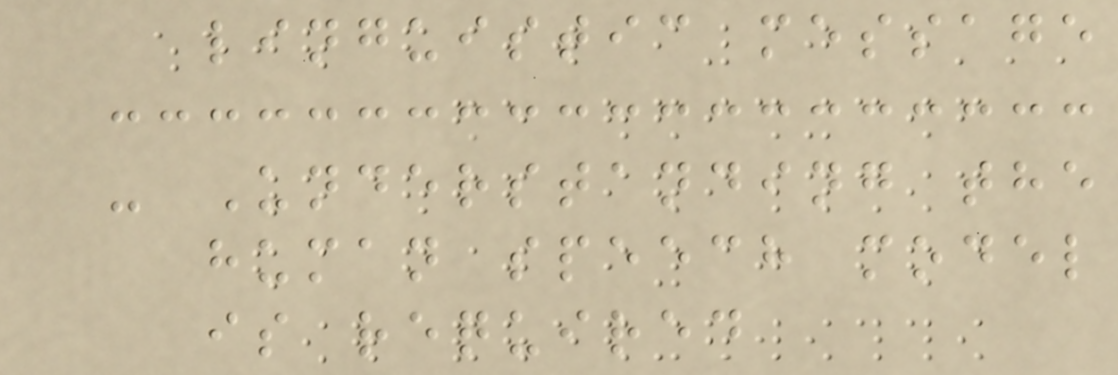linguistic message
- Understanding the
human speech model
is required
